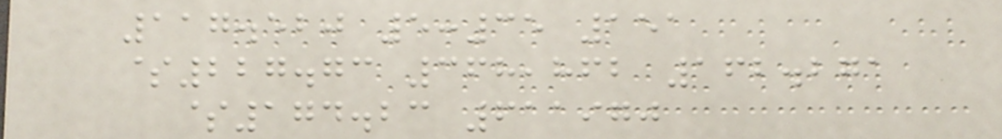117.520 5:35 151
$227.73 368,862 162.271
$174.23 611970
